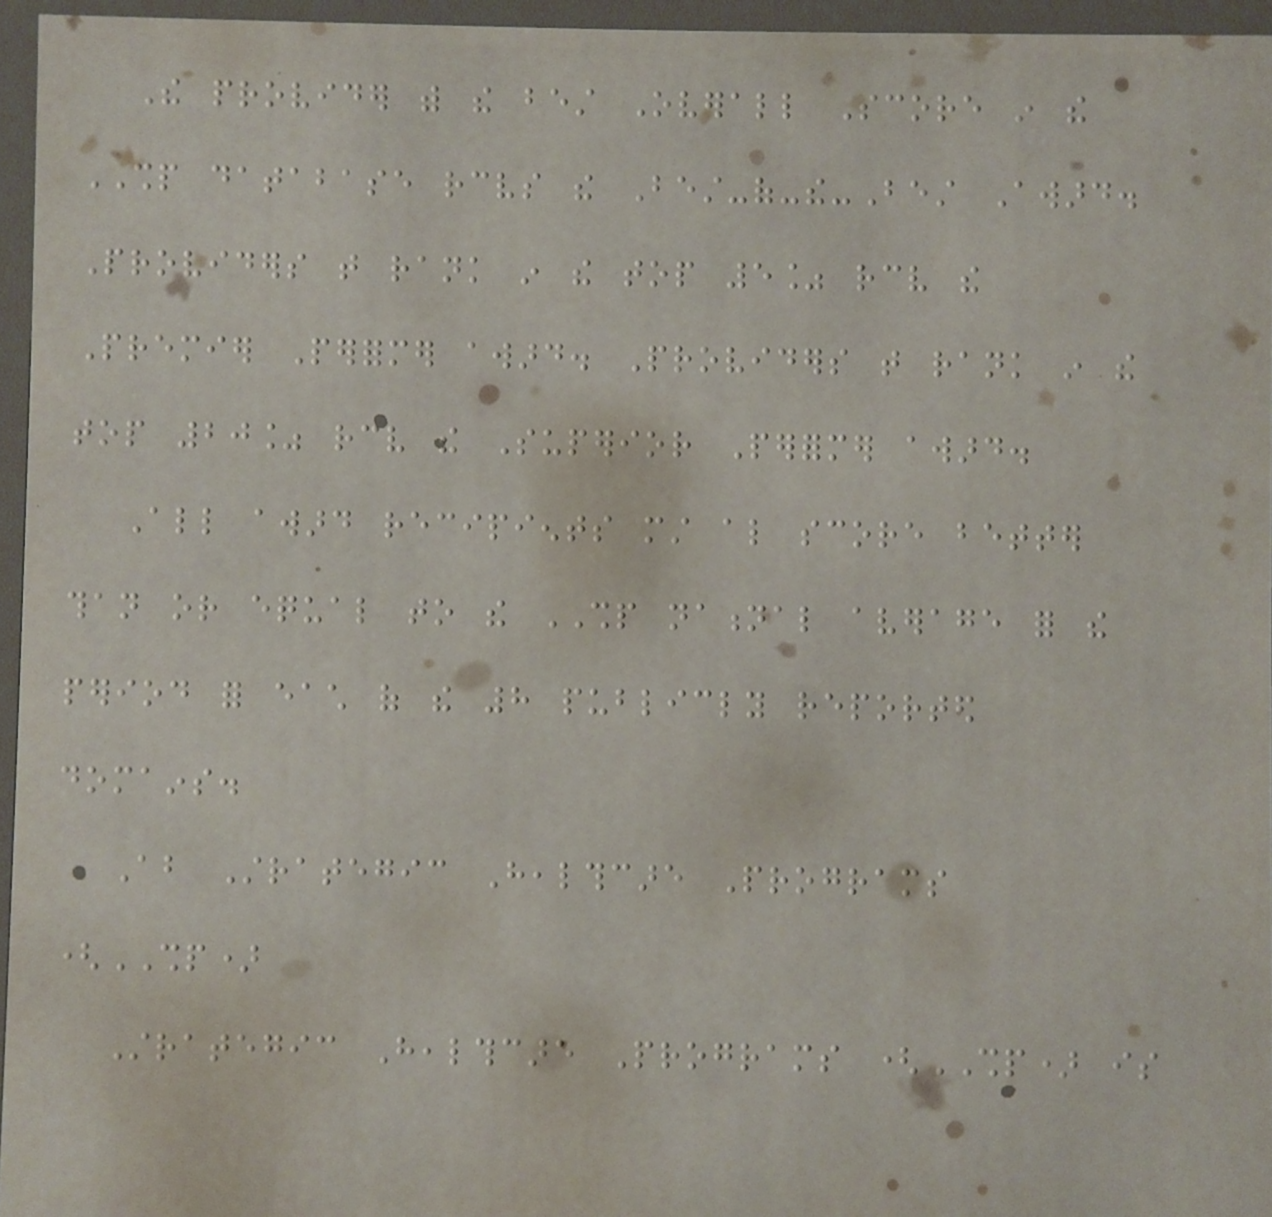The provider with the best Overall Score in the
SHP database receives the Best-of-the-Best Award.
Providers that rank in the top 5% receive the
Premier Performer award. Providers that rank in the
top 20% receive the Superior Performer award.
All award recipients must also score better
than or equal to the SHP national average for the
period for each of the 8 publicly reported
domains.
About Strategic Healthcare Programs
(SHP)
Strategic Healthcare Programs (SHP) is
